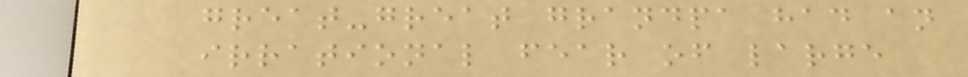great-great grandpa had an
irrational fear of large
